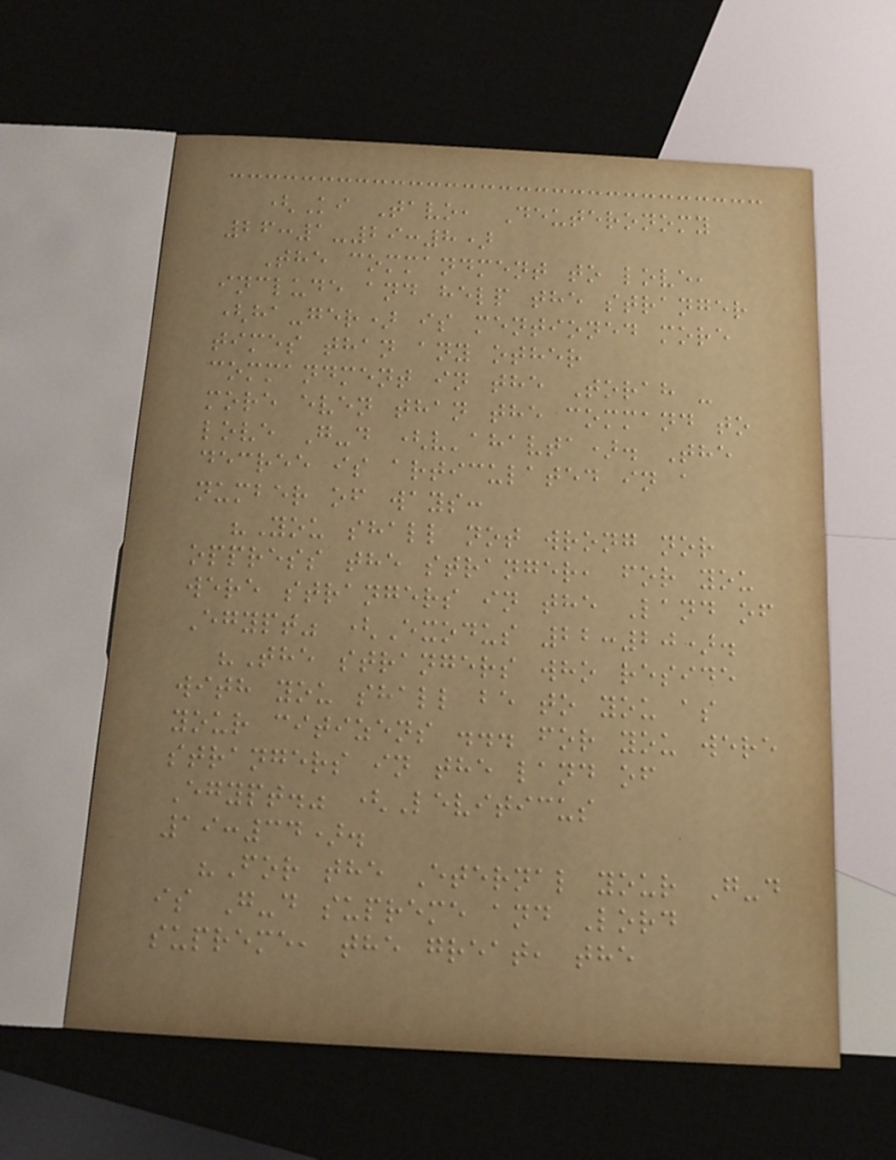(Ki Tavo, Deuteronomy
26:1-29:8)
The commandment to love,
include and help the stranger
(ha-ger) is mentioned more
times than any other
commandment in the Torah -
more even than the command to
love G-d (v'ahavta). The
decree is articulated in a
number of ways:
"You shall not wrong nor
oppress the stranger, for you
were strangers in the Land of
Egypt" (Exodus 22:20).
"The strangers who reside
with you shall be to you as
your citizens ... for you were
strangers in the land of
Egypt." (Leviticus
19:34).
"For the Eternal your G-d
is G-d supreme and Lord
supreme, the great, the
